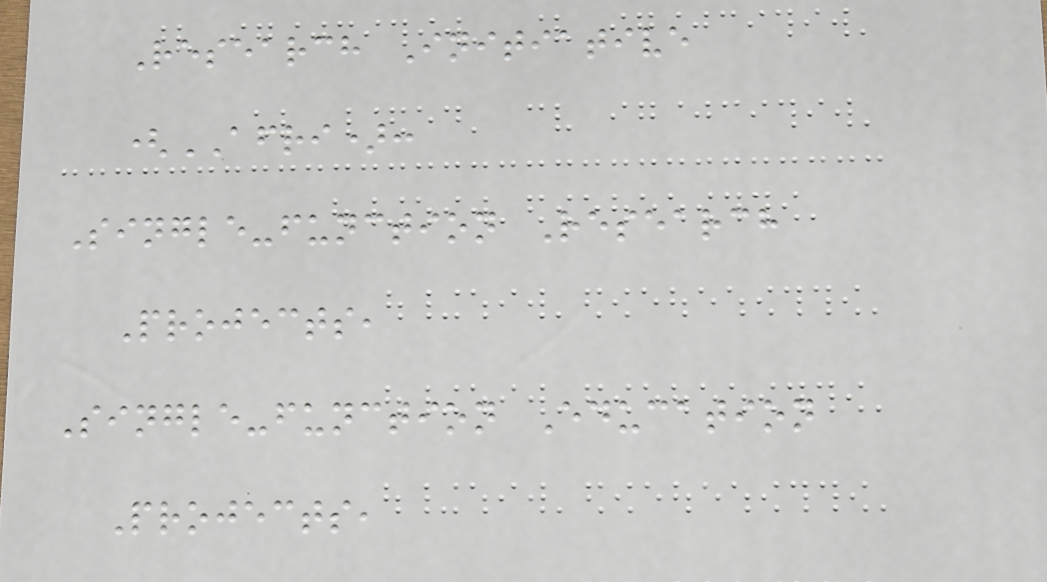Research Initiative
(AFRI):
Single-function Research
Projects,
Single-function Education
Projects,
